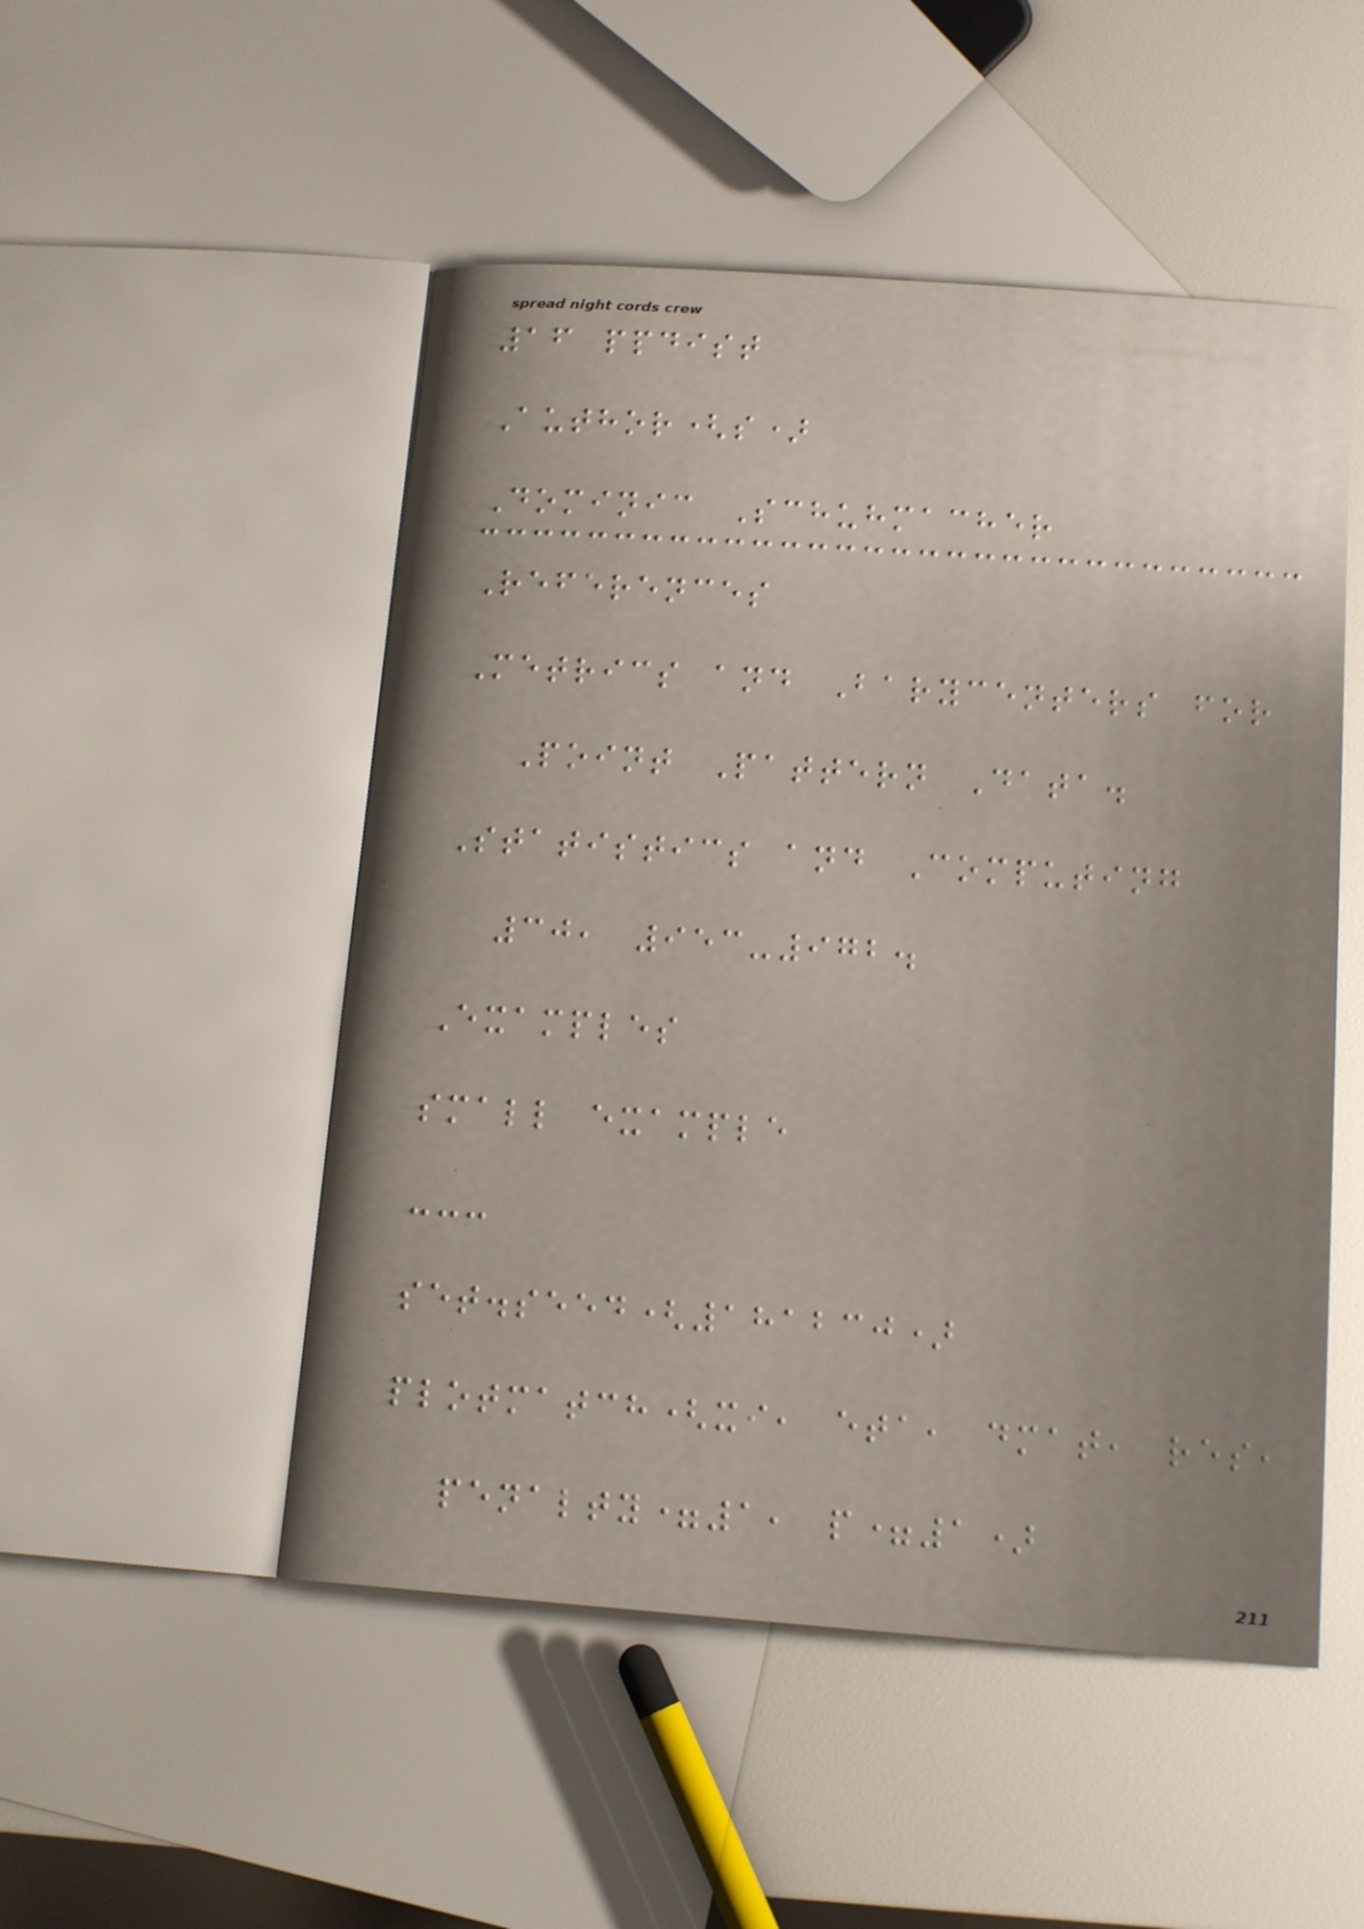16 ppdist
Author(s)
Dominic Schuhmacher
References
Metrics and Barycenters for
Point Pattern Data.
Statistics and Computing
30, 953-972.
Examples
small example
---
set.seed(181230)
plotmatch(xi, eta, dmat, res,
penalty=1, p=1)
